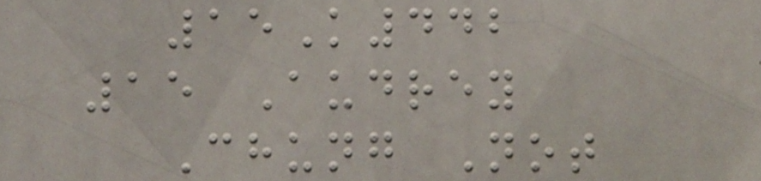15K442
15 Audrey
Chung Not
